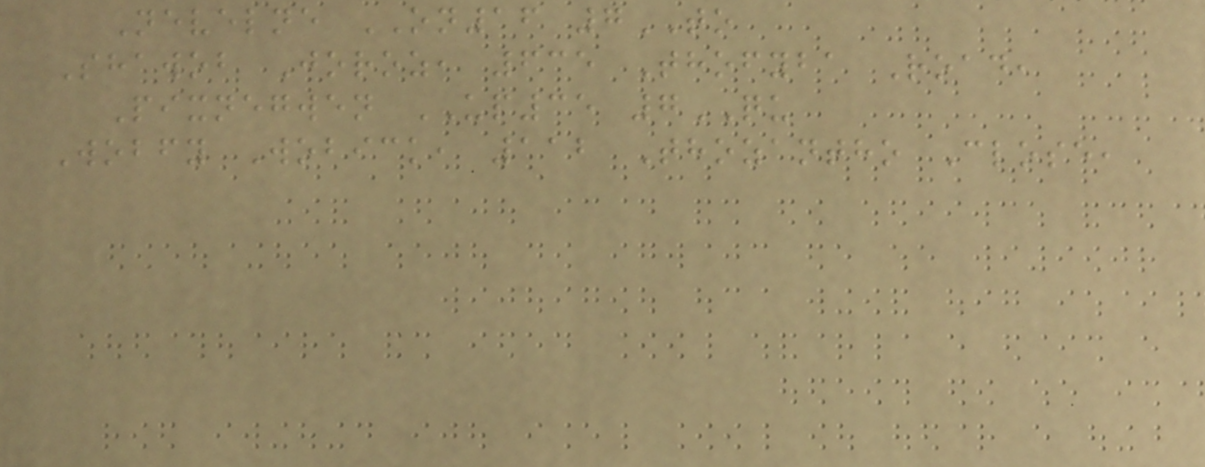Nevelne ON16 7TO
Shawob Joroz, 635 Thofyba Road,
Pixnegwen UP35 7QU
Wobfy Wobick, 112 Thozantho Close,
